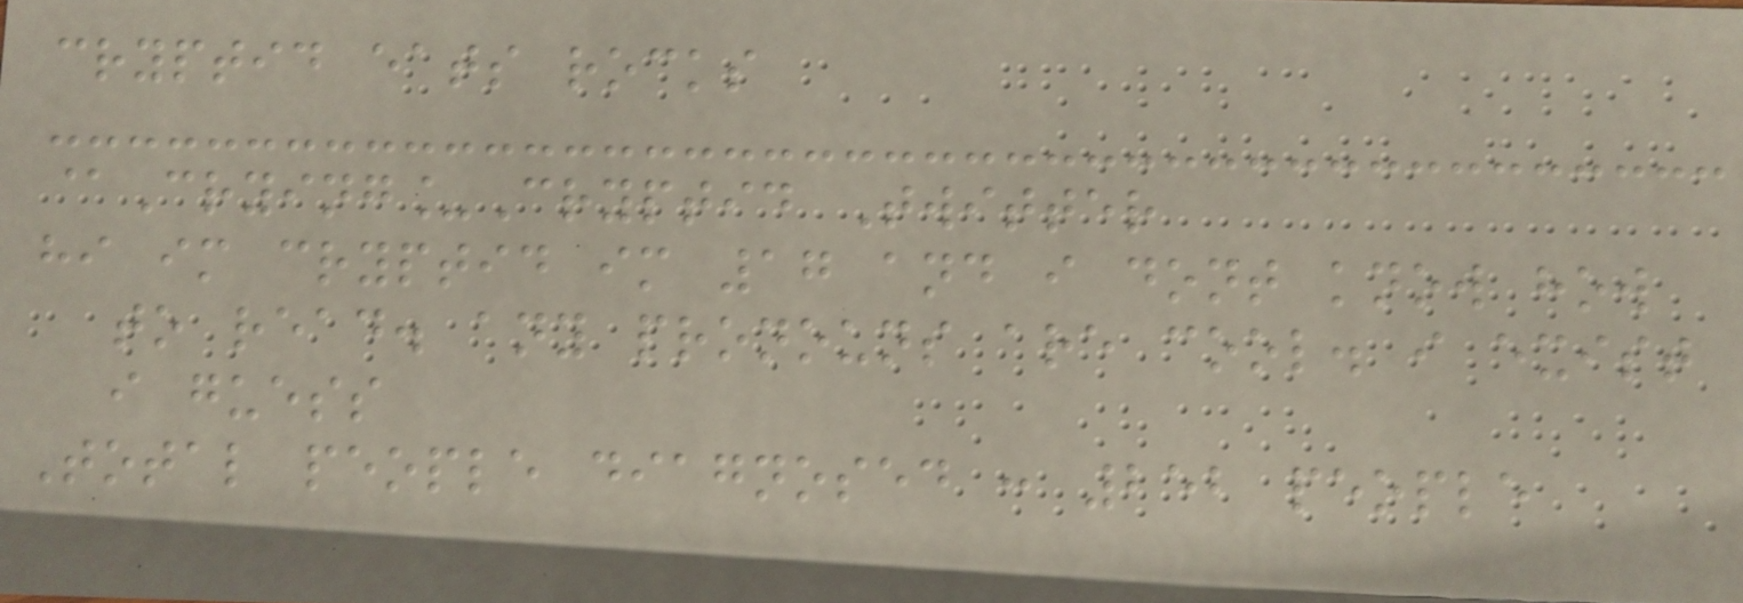cryptid eats rocks
@Crying_Cryptid Twitter
hi im cryptid im 17 and i dont know how
to read. any pronouns are cool. i exist
i guess
Total people diagnosed : 252 people
